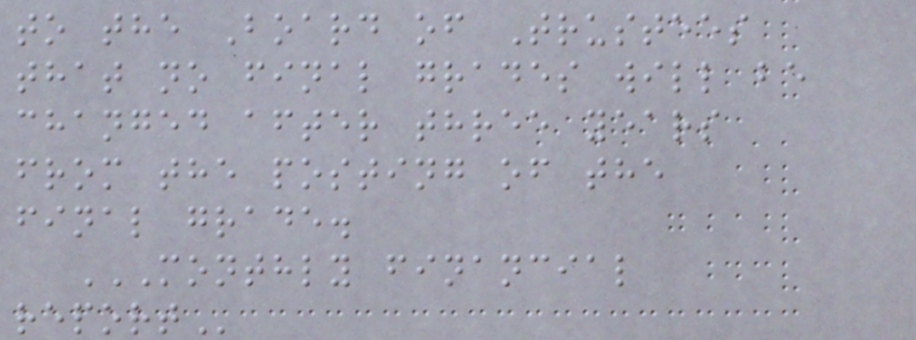to the Board of Trustees
that no final grades will be
changed after three years
from the posting of the
final grade.
MONTHLY FINANCIAL
REPORT
